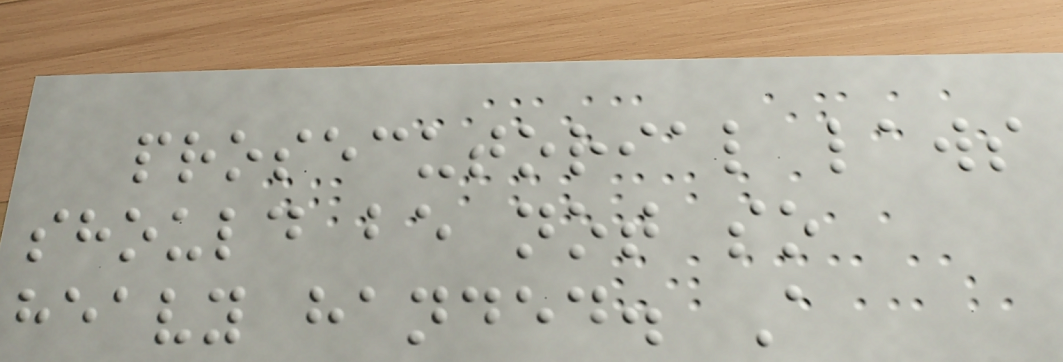prosecutorial laws
should be not so
heavy handed. A
